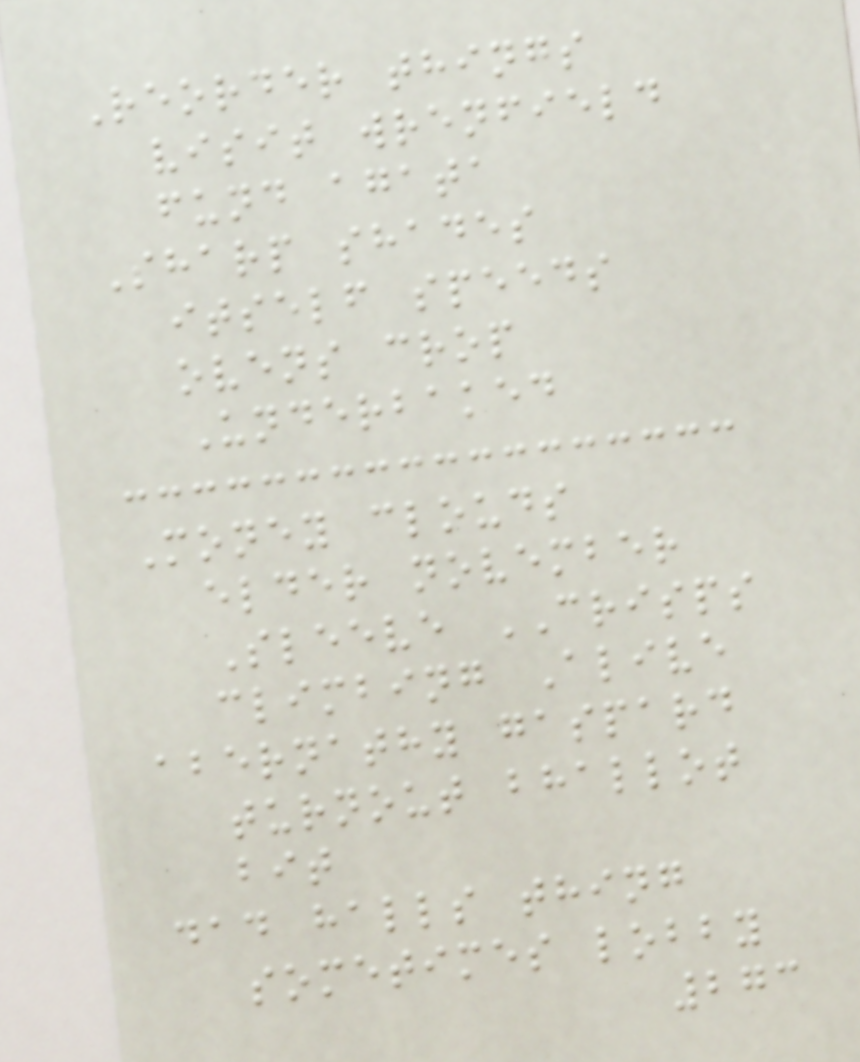Reorder things
visit wrenfield
fund agata
Sharp shades
itself speeds
ovens crop
Underbaked
Money clouds
elder november
Sleeve CRISPS
climbing Alive
abernathy gaspard
turnout bhallot
bit
dad halls thing
sometimes lobby
273
